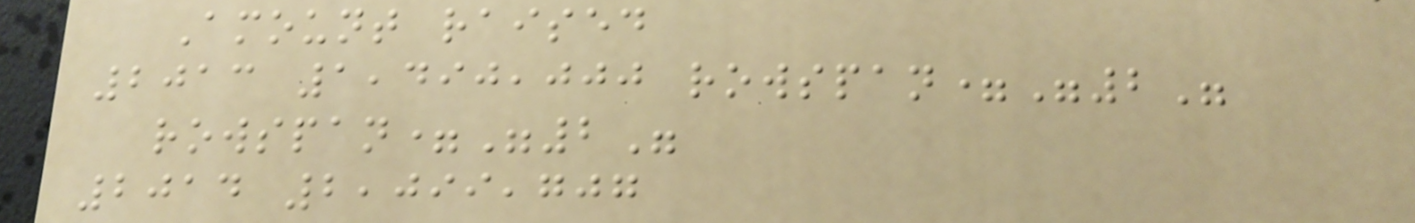Amount raised
2013 1,490,000 rowspan="2"
rowspan="2"
2014 2,099,707
